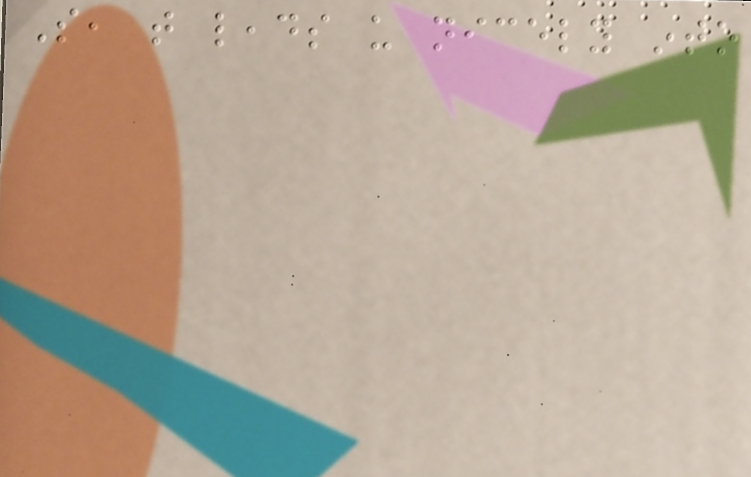So, that leads us nicely into
